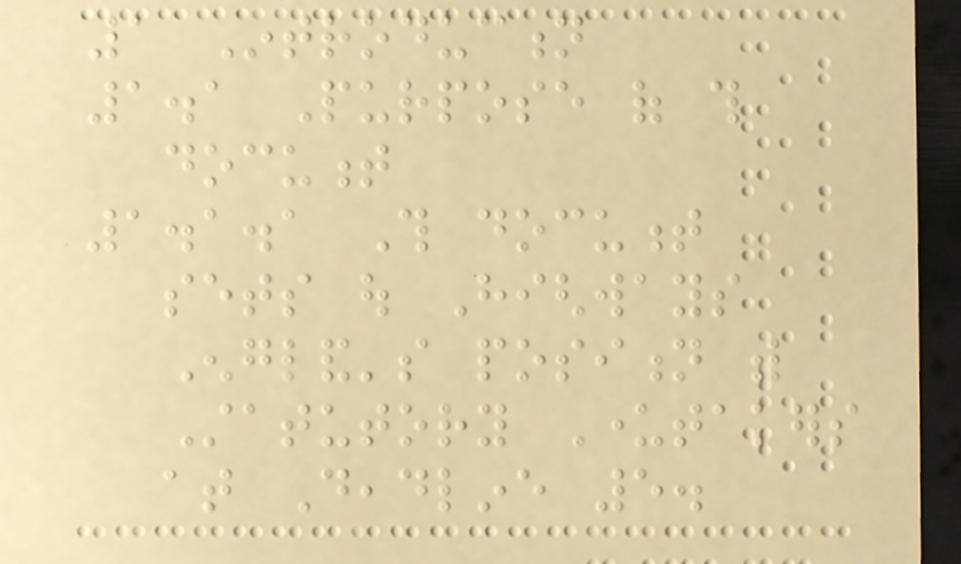1 Introduction
1.1 Purpose of this
document
1.1.1 This document
sets out Highways
England's position with
Statutory Undertakers
at Deadline 5.
